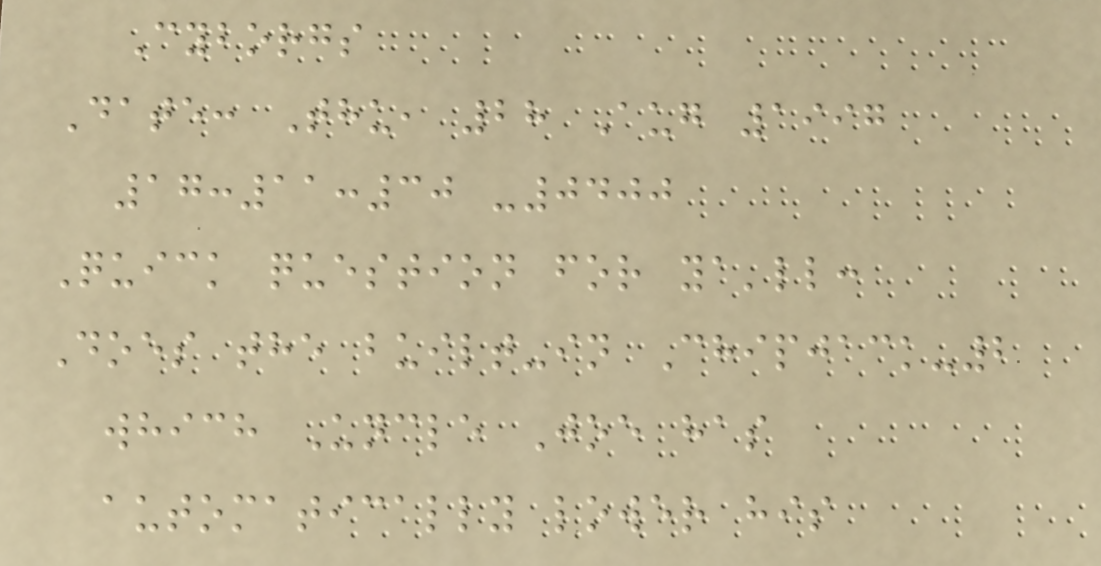Cyborgs
Date: Thu, 28 Aug 1997
17:11:30 -0400
Quick question for ya'll:
Does the built-in Chipjack-2
which Uncle Joe has
automatically lower his
